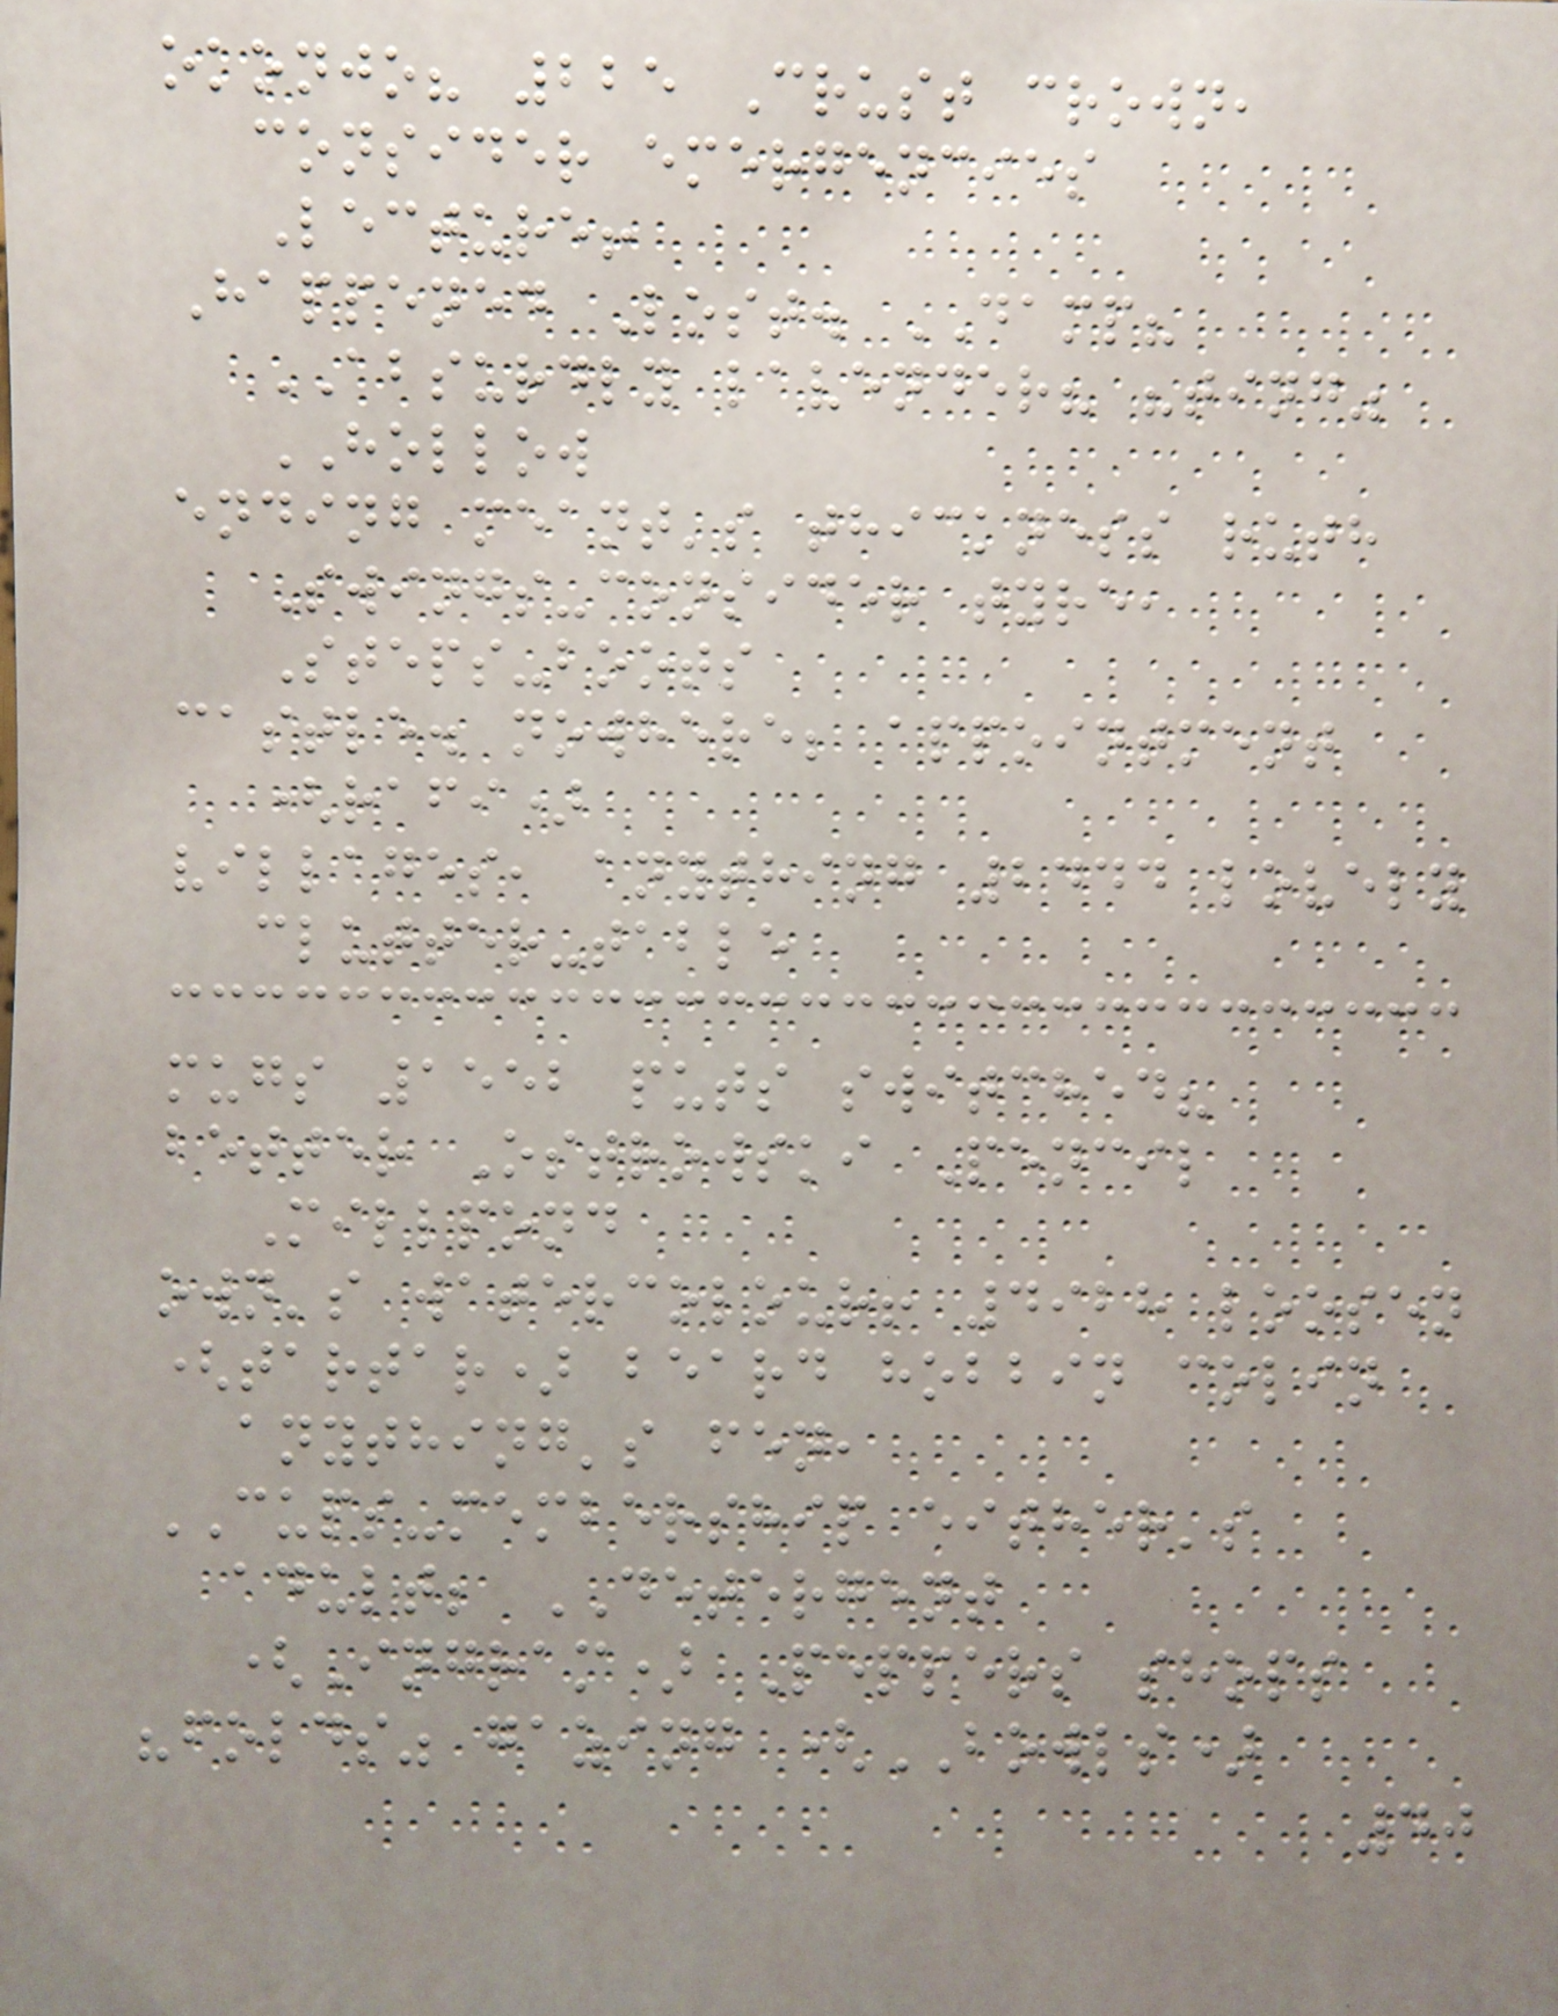okonjo? 225 Crust crown,
consider emergencies
Lecture!
Happened Lost. DAMP?
ABSURDLY lavender? "ting"
HOLLOW
ending meant's thickness ruth
Swings-consider tyre,
Steps-boots
castle. nowhere; appointment
(rafi)
villages, anything 2444 lovely
clutter-table
mugs 1552 puts switched?
better Ostrowski Pencil
Millpond
own's watercolour! 4928 loosen
(tartar) beard hobbin colin
anything's fen,
CUPS-membership either's
adult; DETERGENT
(Ingram) Peppers shops
"folds" gazing (BOWLS)
40
